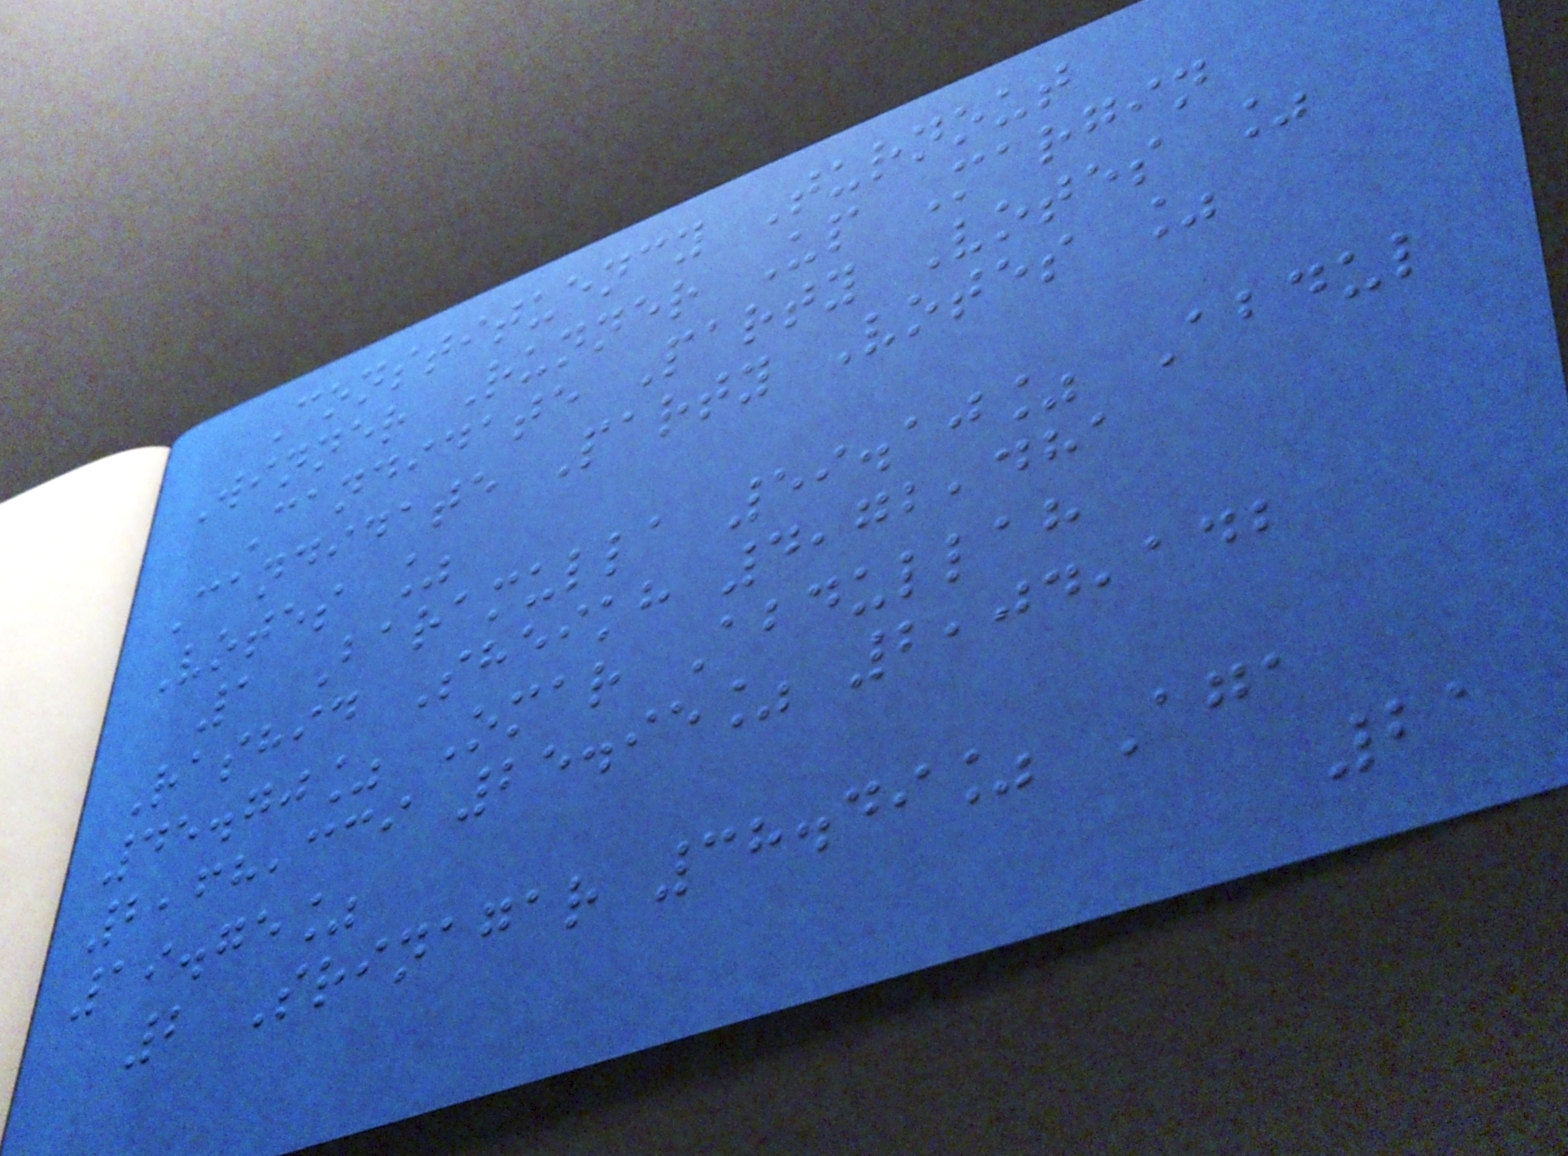Constituency Turnout
Winner Runner Up Margin
Candidate Party Votes %
Candidate Party Votes %
Votes %
1 Baramulla 59.10% Abdul
Rashid Sheikh 4,72,481
45.70% Omar Abdullah
2,68,339 25.95% 2,04,142
19.75%
2 Srinagar 38.49% Aga
21
